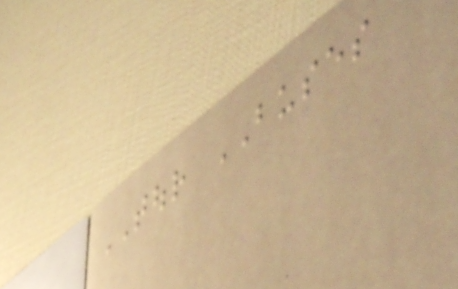TOUR BUSES
